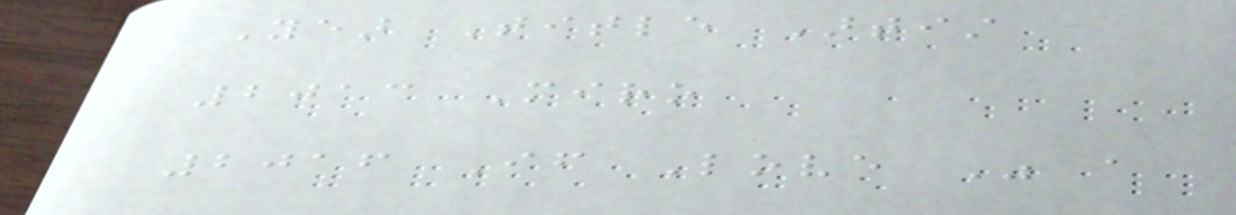Year Title Artist
2013 Miro
2016 If Love Was a
